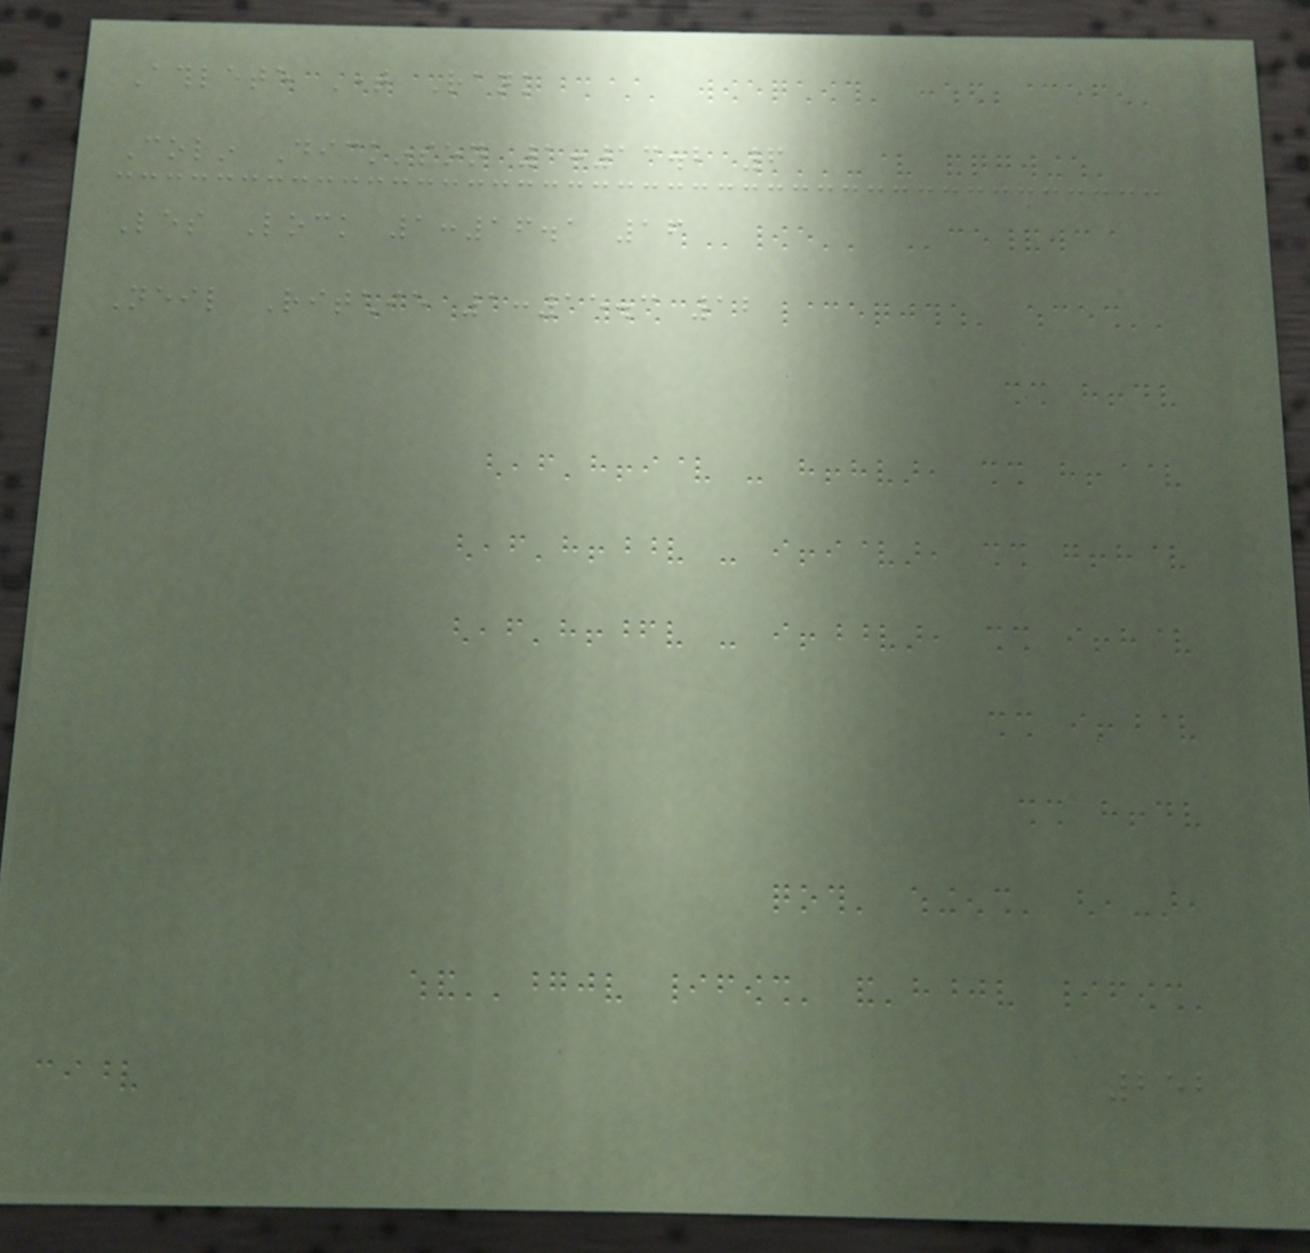Athlete Time Rank
Colin Dickinson 1:13.2 6
Les Lock 1:16.1 16
Neil Ritchie 1:15.3 12
252
